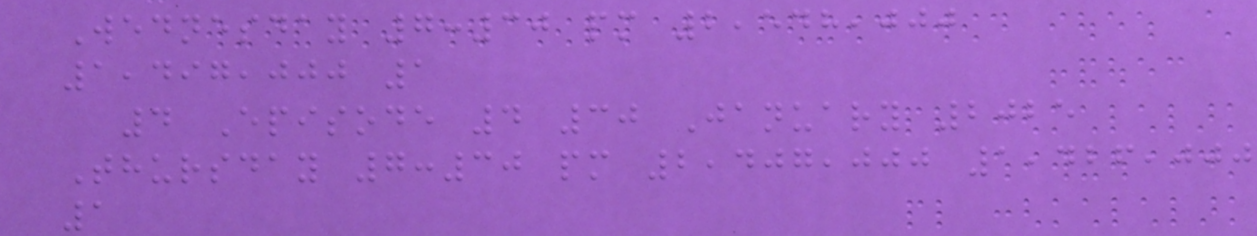Wednesday 7:30 pm 2,548,000
1,497,000 1
4 Episode 4 30 January 2025
Thursday 7:30 pm 2,407,000 1,426,000
1
